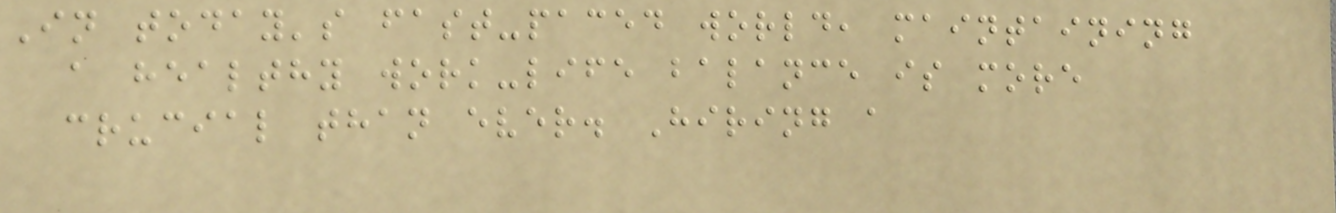In today's fast-paced world, maintaining
a healthy work-life balance is more
crucial than ever. Hiring a
